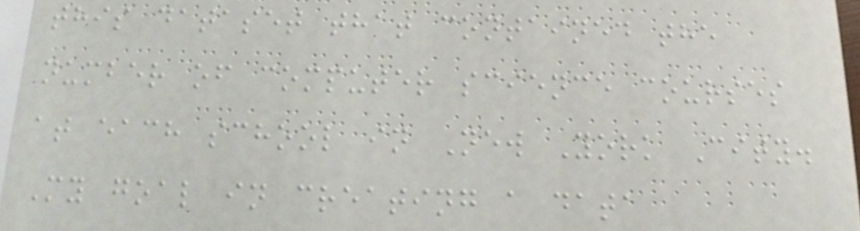this dataset that contained the
number of computer science courses
at each school in New York City.
My goal in creating a data
